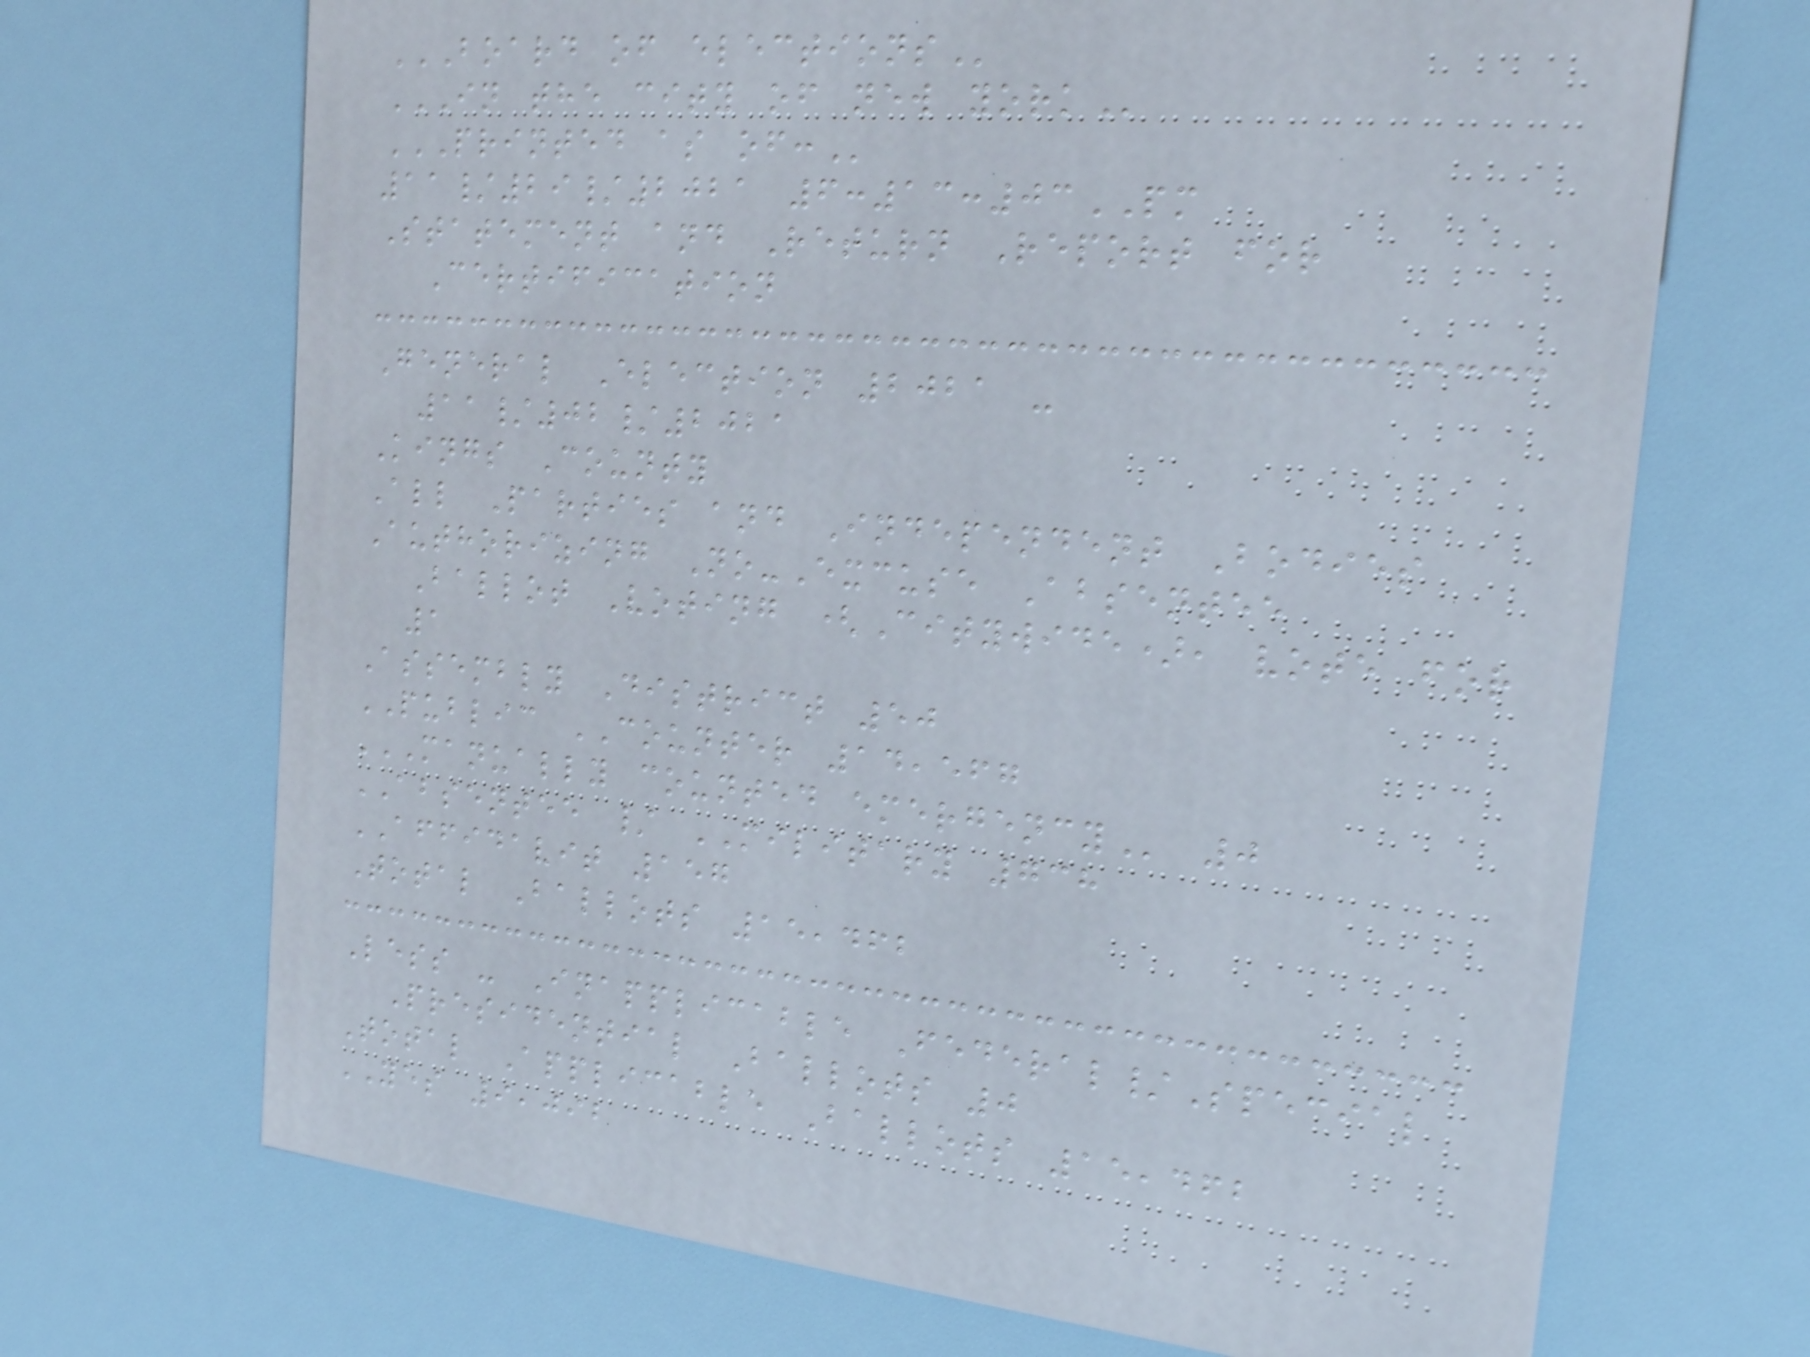BOARD OF ELECTIONS
IN THE CITY OF NEW YORK
PRINTED AS OF:
11/29/2021 6:13:03PM
Statement and Return Report for
Certification
General Election 2021 -
11/02/2021
Kings County
All Parties and Independent Bodies
Authorizing No-Excuse Absentee
Ballot Voting (Citywide), vote for
1
Assembly District 50
PUBLIC COUNTER 14,567
MANUALLY COUNTED EMERGENCY 0
ABSENTEE / MILITARY 738
AFFIDAVIT 157
Total Ballots 15,462
Less - Inapplicable Federal/Special
Presidential Ballots 0
Total Applicable Ballots 15,462
YES 9,092
